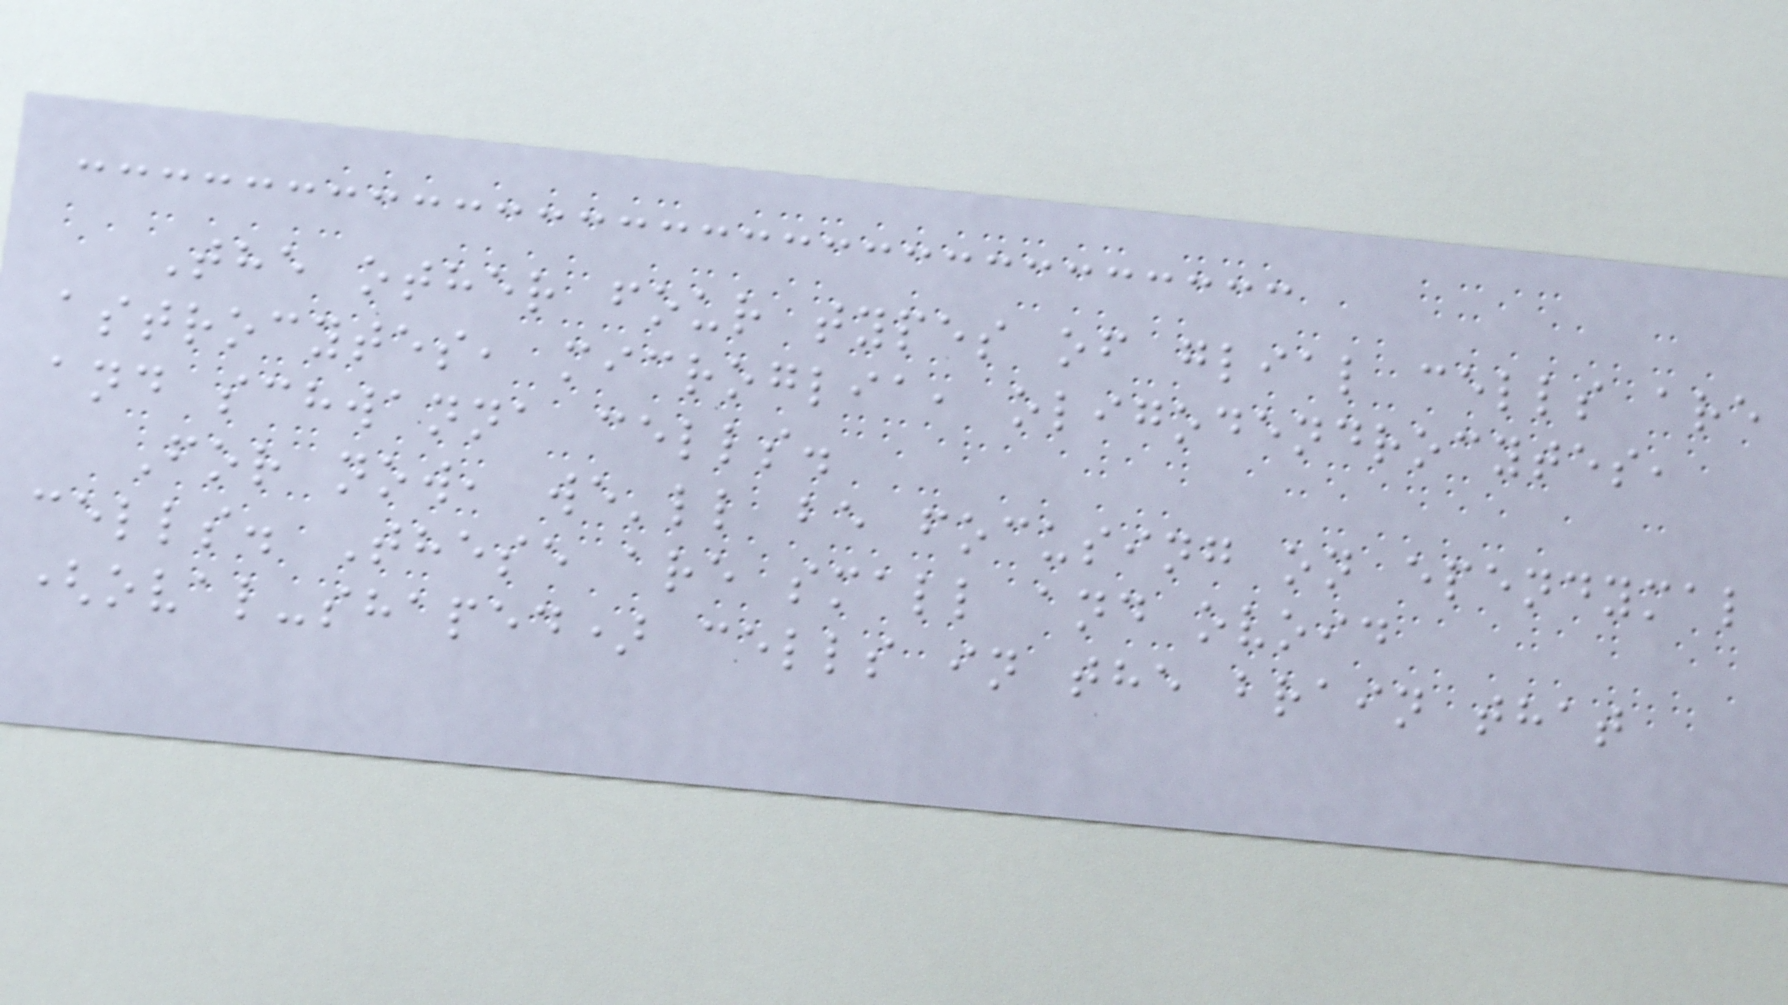The other four types of glial cells are
astrocytes, microglia, oligodendrocytes,
and schwanna cells.
For now, we'll be focusing on ependymal
cells. These are small and ovoid
(oval-shaped) cells in the brain that
